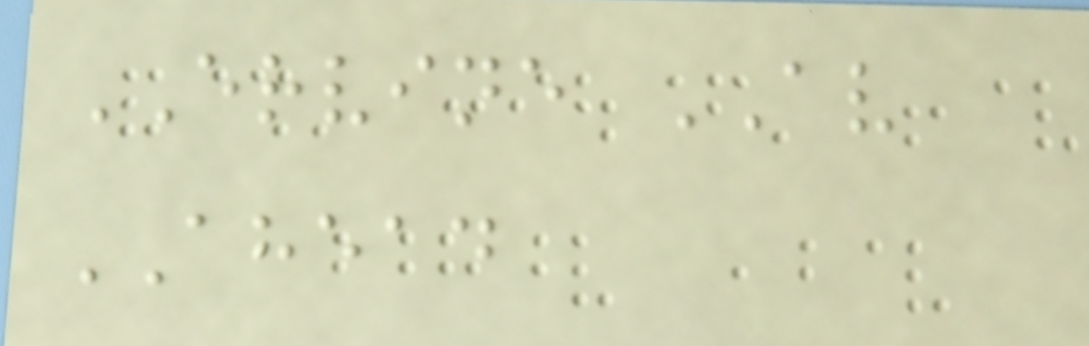ERVINE AV
AHEAD
